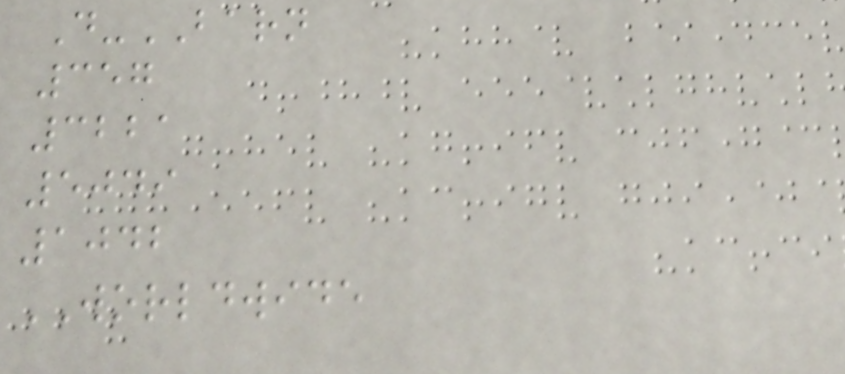D-BARN
357
3221
5049
1042
WORLDWIDE
